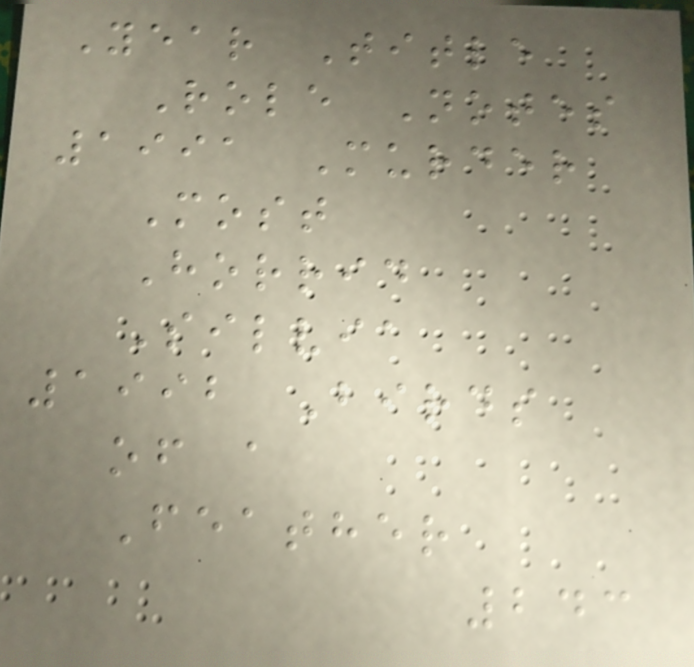Year Title
Role Notes
1991 Murder
Most
Horrid
Silvia
1992 Birds
of a
Feather
243
